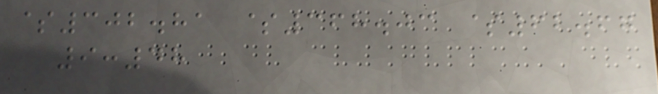$302.81 $368.03 $62.67
9:48
